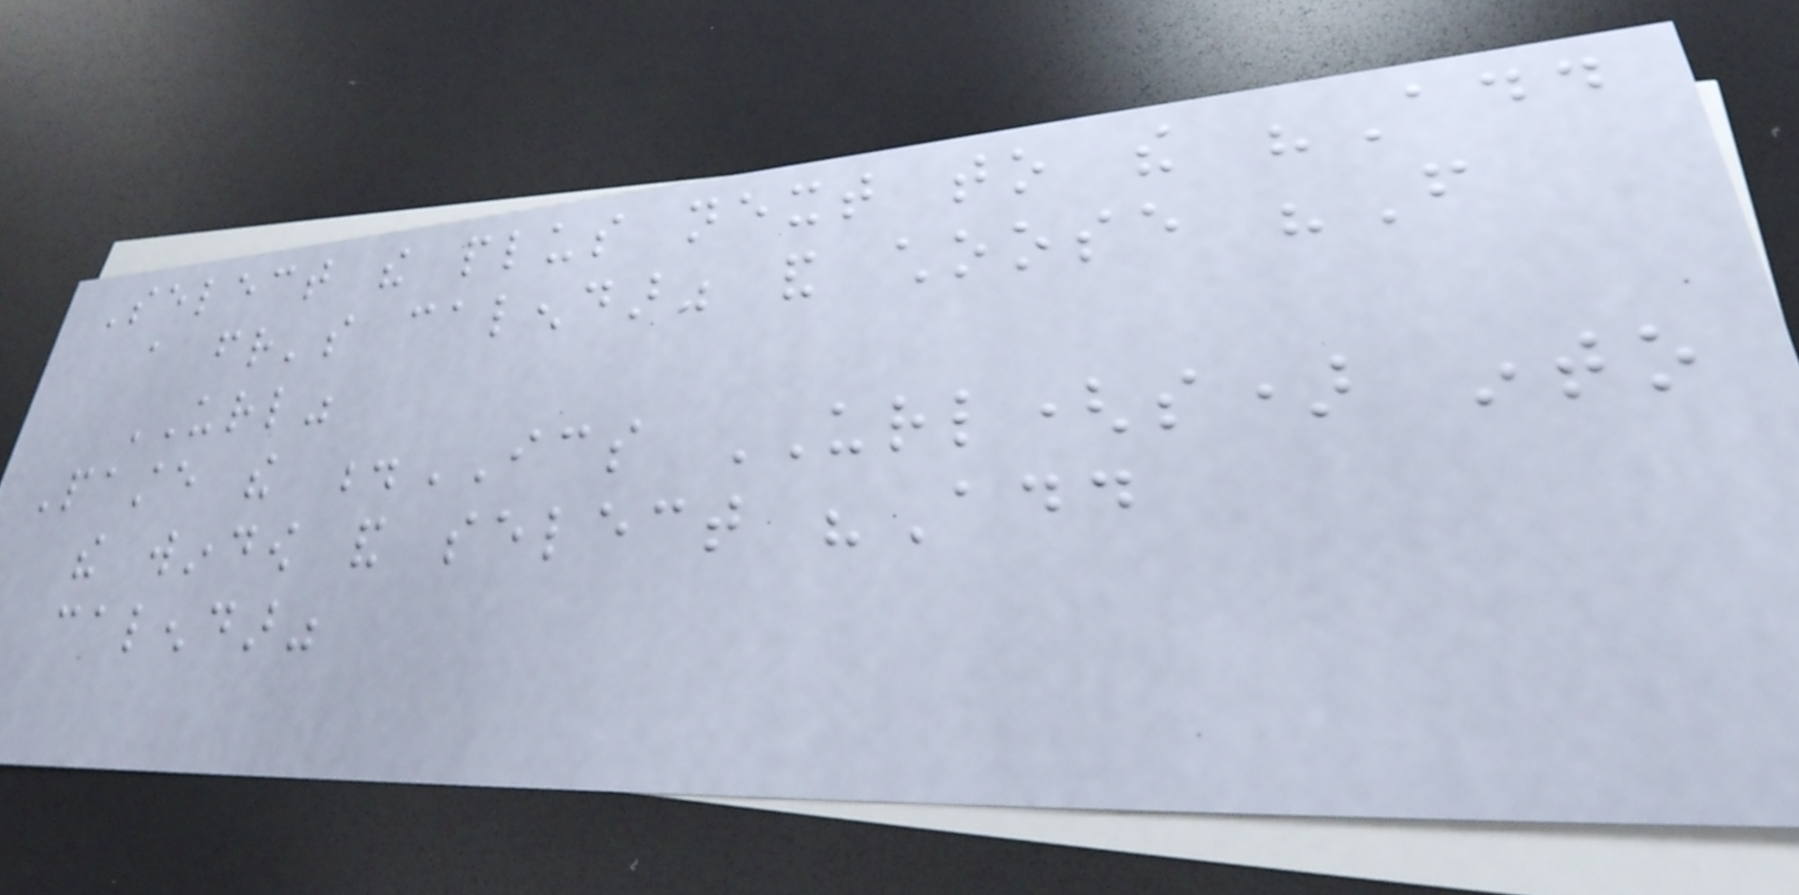Select the plus next to the "Add
a friend's calendar" and choose "From
URL"
Paste the .ICS URL(s) into
the window and select "Add
calendar"
